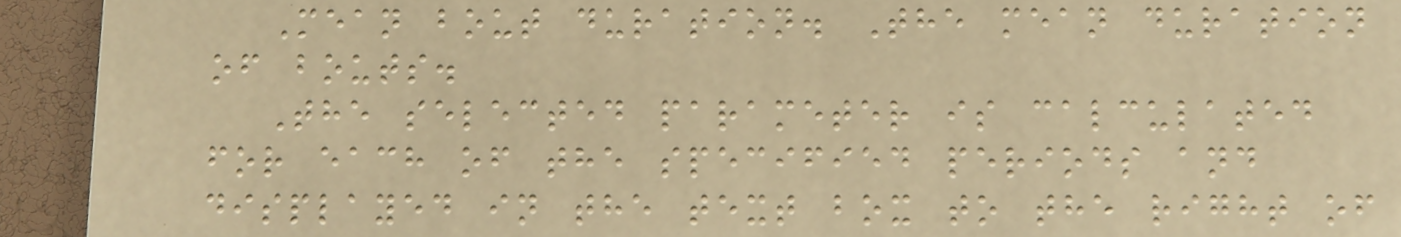Mean bout duration. The mean duration
of bouts.
The selected parameter is calculated
for each of the specified periods and
displayed in the text box to the right of
